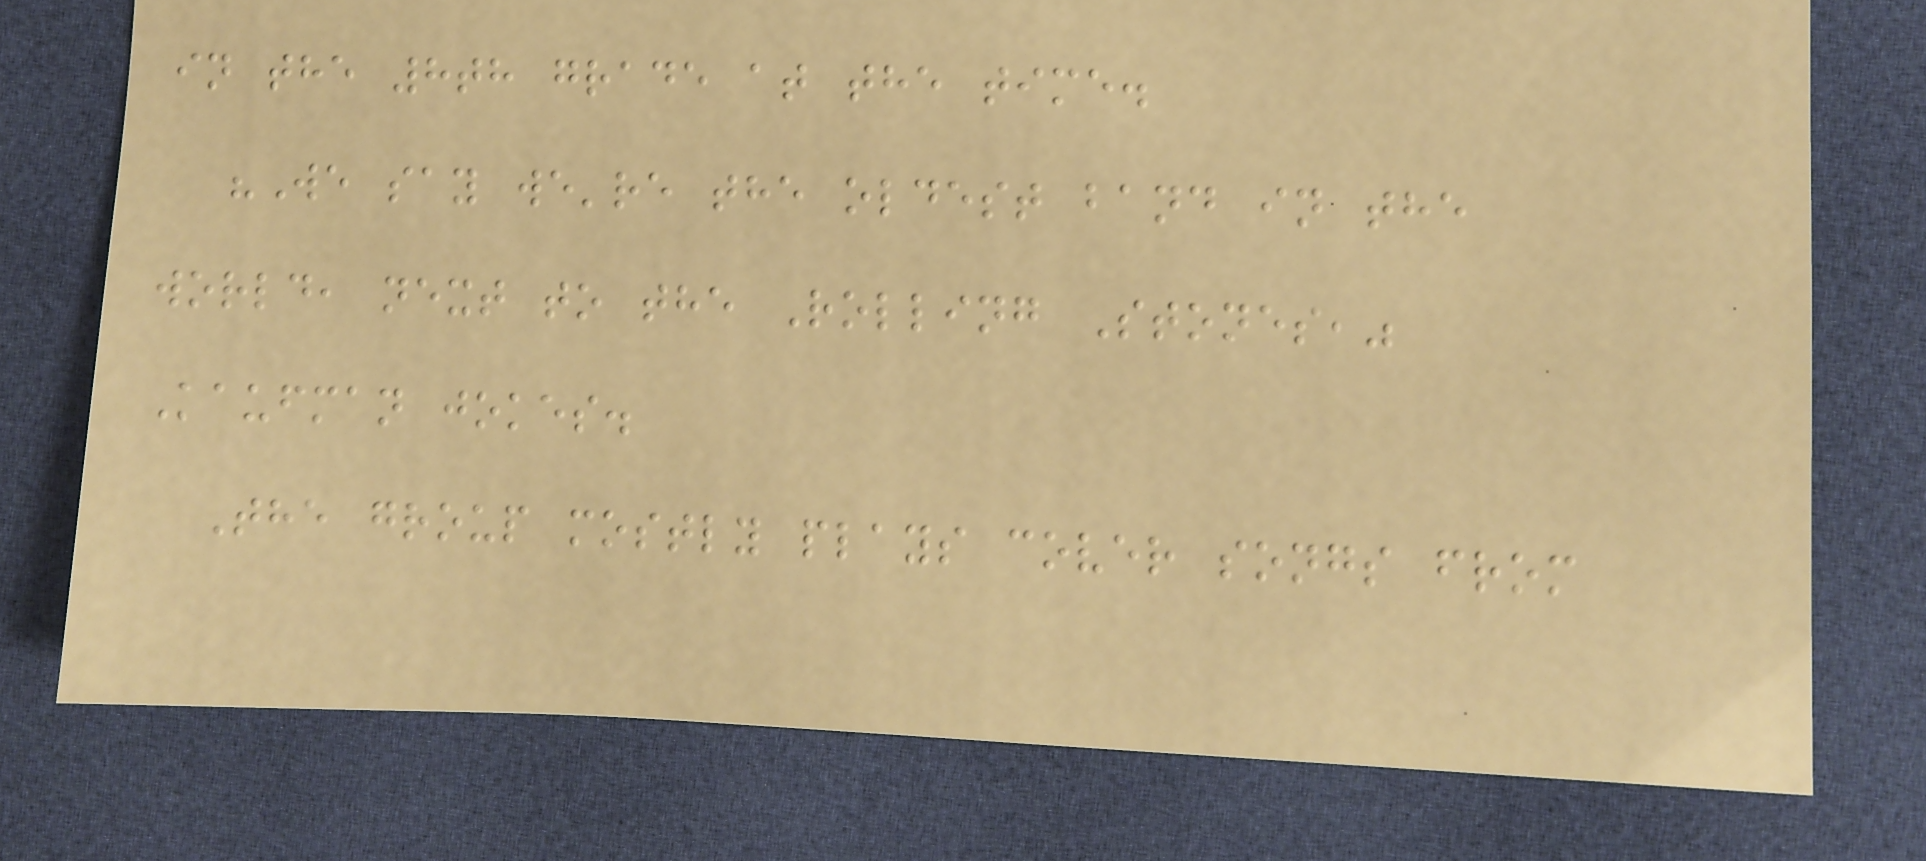in the 8th grade at the time.
"We say we're the oldest band in the
world, next to the Rolling Stones,"
Kaufman jokes.
The group mostly plays cover songs from
